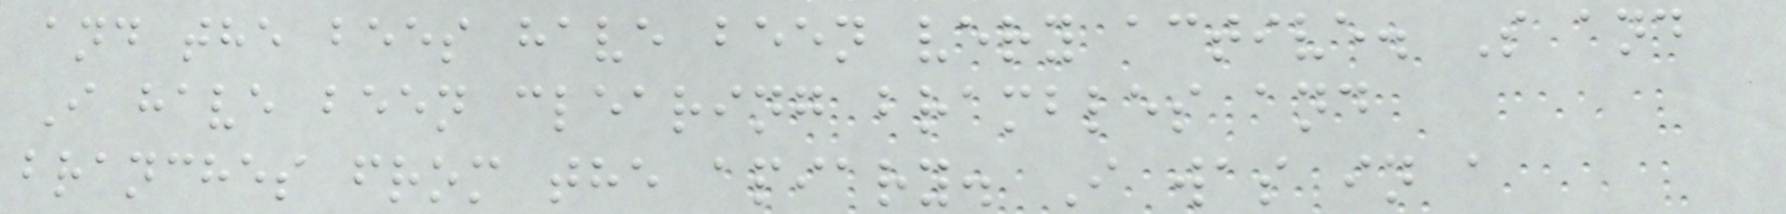and the bees have been very active. S and
I have been clearing brambles and
branches from the apiary. I was in a
